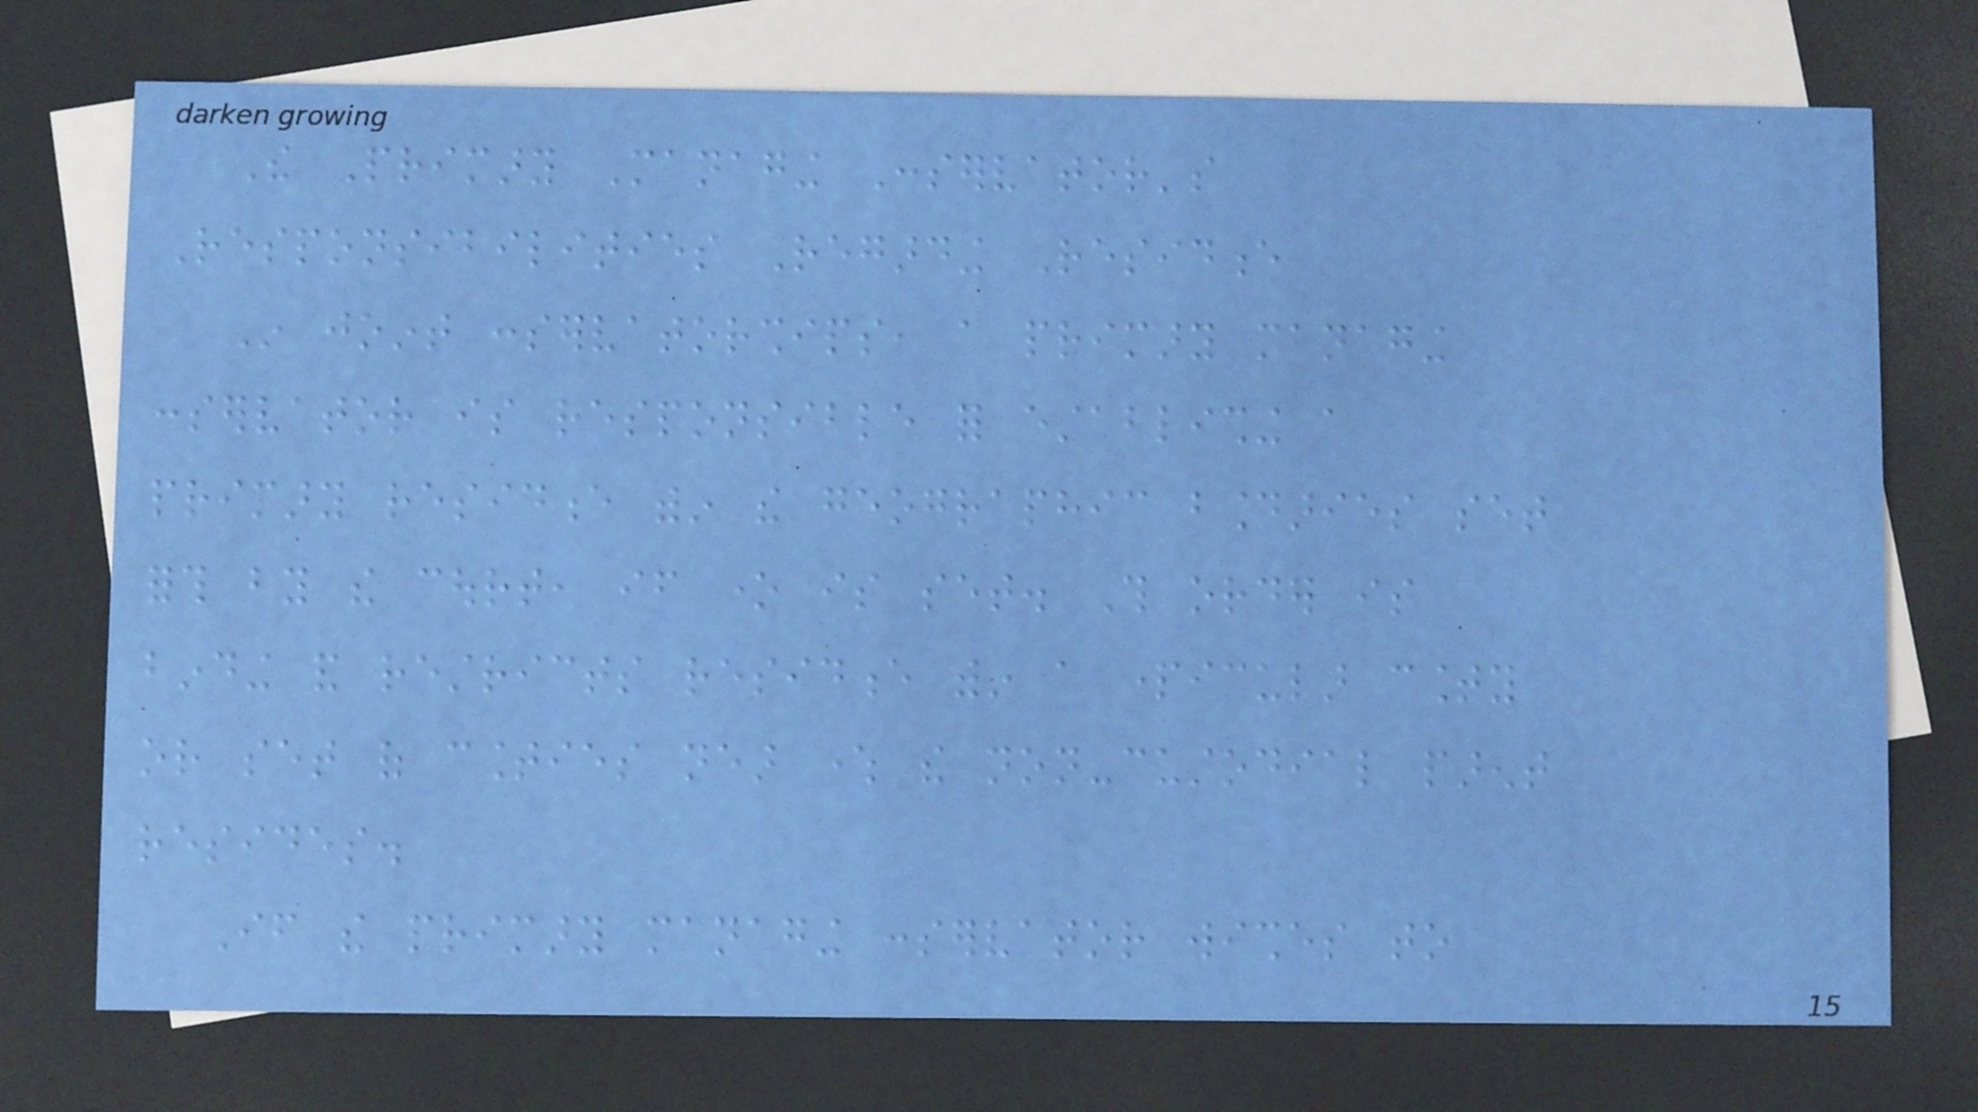The Primary Managing Conservator's
Responsibilities Regarding Residence
In joint conservatorships, a primary managing
conservator is responsible for establishing a
primary residence within the geographic boundaries set
forth by the court, if one is set. This order is
binding and restricts residence within a particular county
or set of counties near where the non-custodial parent
resides.
If the primary managing conservator wishes to
